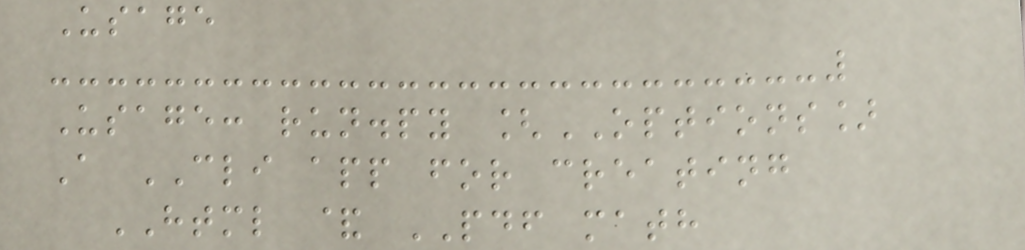Usage
Usage: run.py [OPTIONS]
A CLI app for creating
HTML & PDF math
